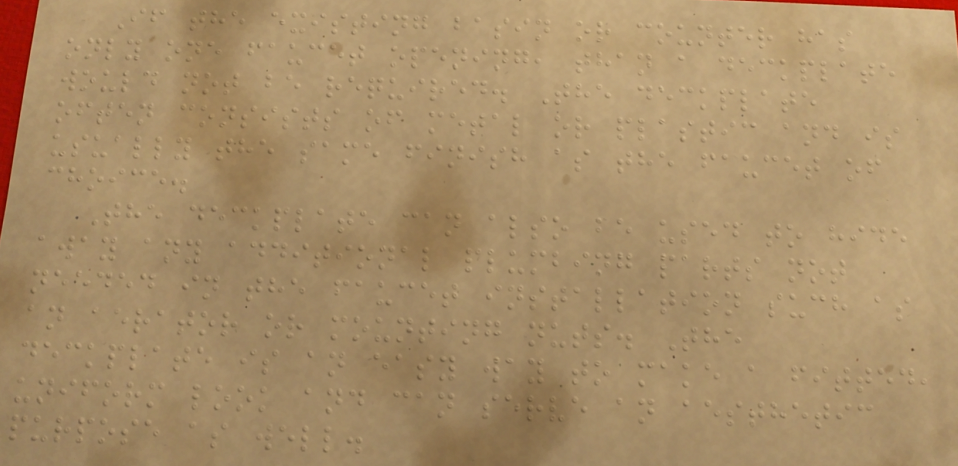If the existing basin or counter has
only one faucet opening, than a deckplate
would not be required. The deckplate
often consists of metal or plastic and is
usually the same finish as the faucet of
choice.
The deckplate can also be used to hide
away any additional plumbing parts not
needed in the faucet installation such as
an aerator or mounting nuts. The
deckplate is an easy way to make a fitted,
uniform look and can serve an aesthetic
purpose as well.
